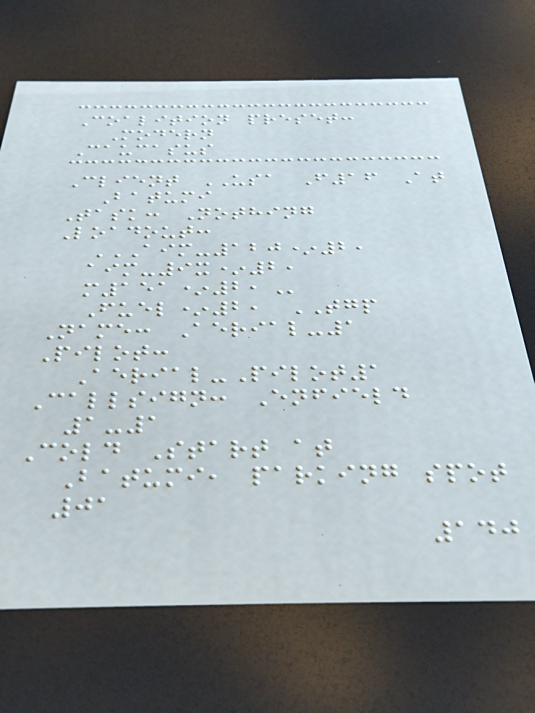Coalition preset:
Modern
Caucasus
Client USA F16 At
Batumi
Task: Nothing
Loadout:
AIM-120*2,
AIM-9X*2,
M151*2,
Fuel*2, TGP
Name: Aerial-1
Pilot:
Aerial-Pilot1
Callsign: Enfield
1-1
Cold Start at
Batumi, parking spot
01
140
